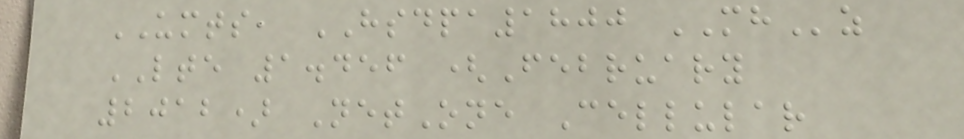UMTS, HSDPA1800 MHz
LTE 1.456 (February
2012) NetOne Cellular
